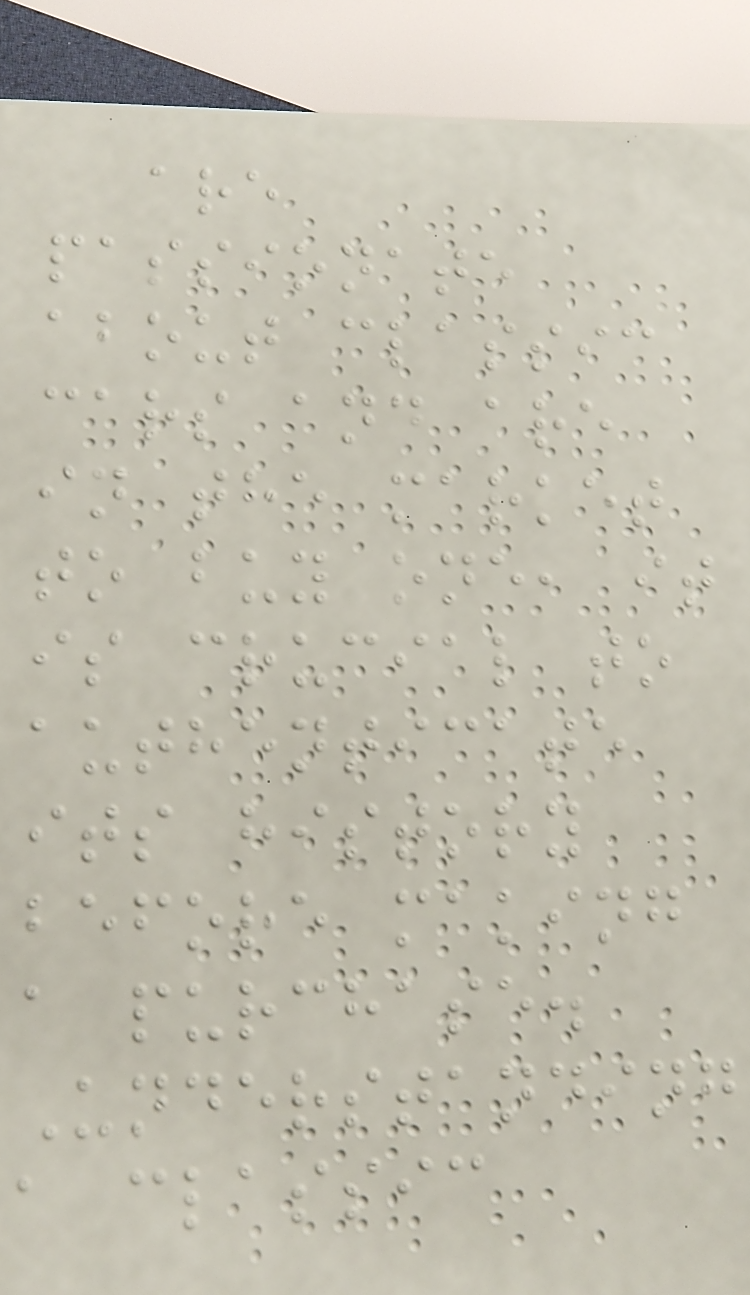are
passionate
about classic
cars and are
in the market
to buy one, it
is crucial to
authenticate
its history
before making
a purchase.
Understanding
a classic
